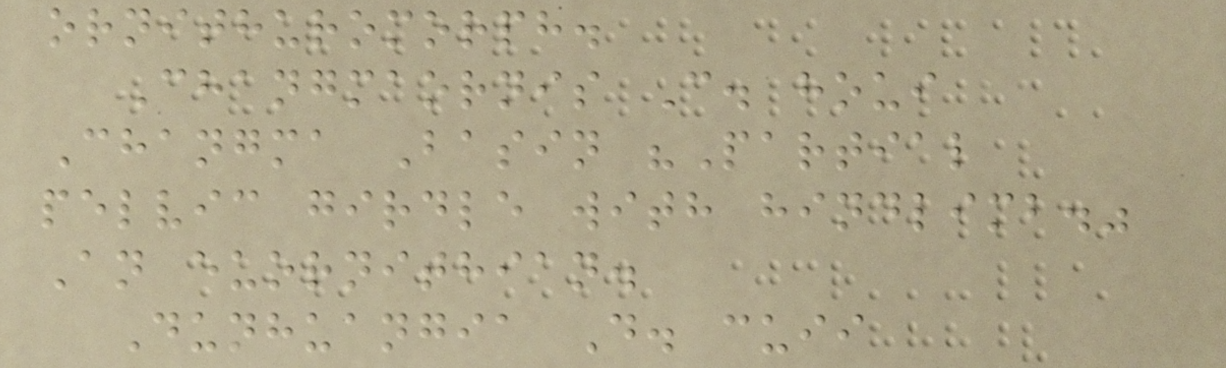ornithuromorph.
Changmaornis C. houi
Changma Basin "Partial
pelvic girdle with hindlimb."
An euornithian.
Dunhuangia D. cuii
